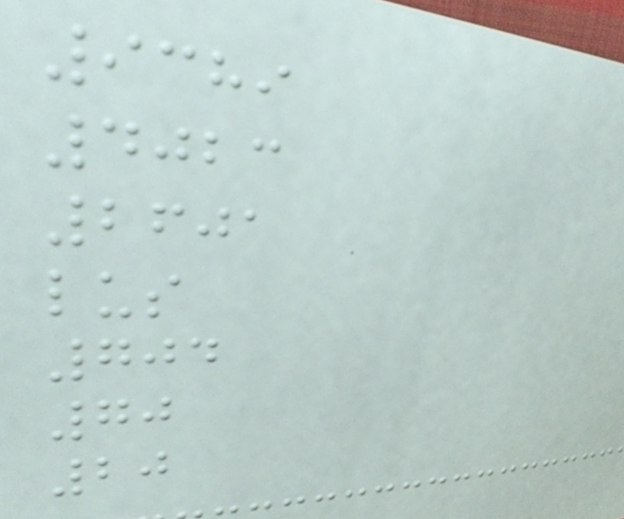9389
4023
2601
lus
704
70
20
